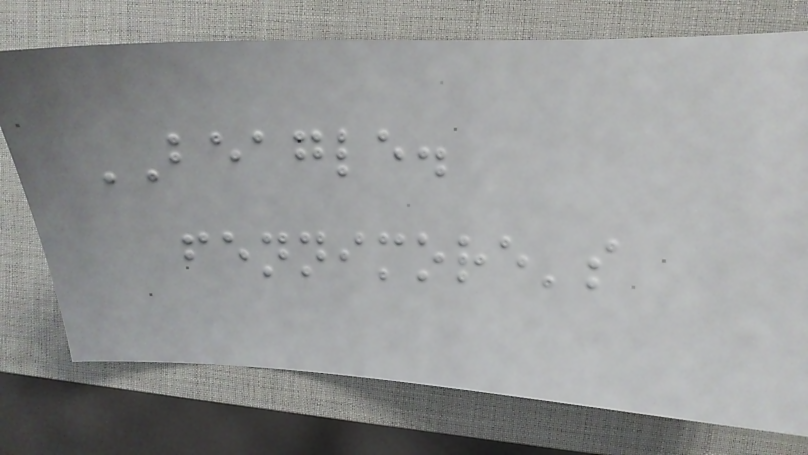BEAGLE.
fennimore's
